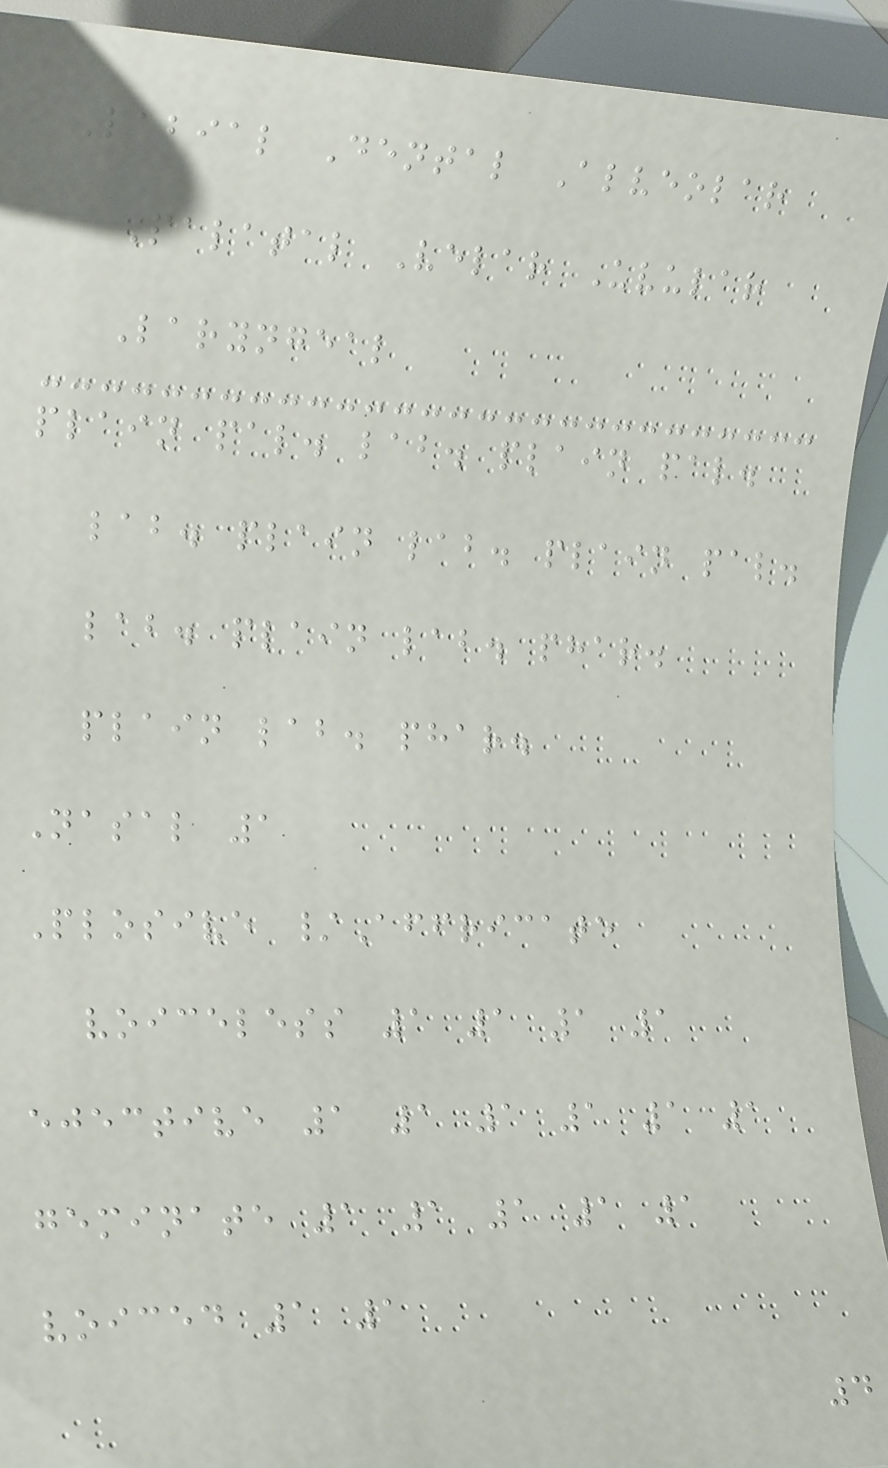Labial Dental Alveolar
Palatal Velar Uvular
Laryngeal
plain pal. lab. plain pal.
lab. plain lab. plain pal.
lab. plain lab. phar.
plain lab. phar.
Nasal 1
Plosive /Affricate
voiceless 1 1 1 1
ejective 1 1 1 1 1 1
geminate 1 1 1 1 1
voiced 1 1
4
